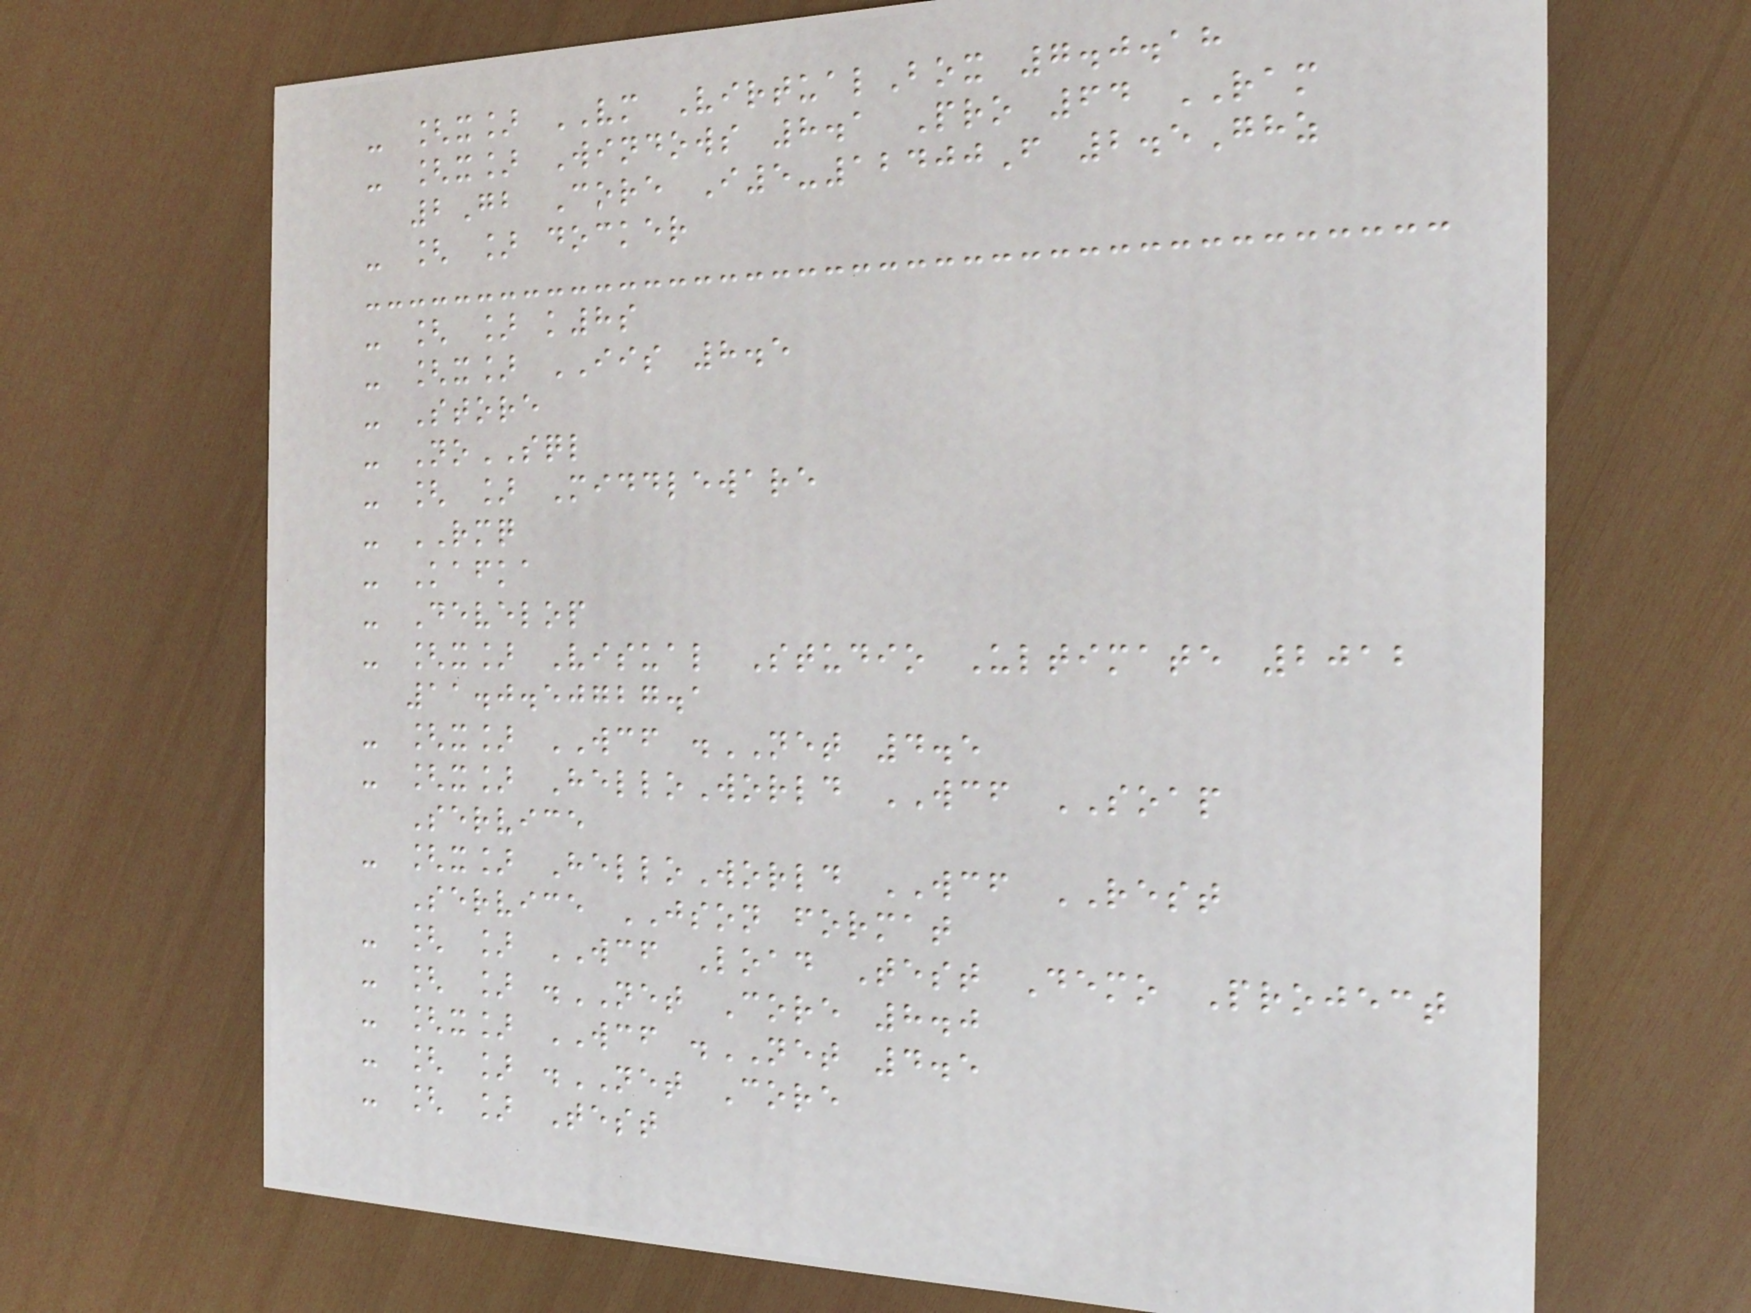- [x] VM VirtualBox 7.0.18
- [x] Windows 8.1 Pro 64 RAM
2Gb Core I5-12400F 2.5Ghz
- [ ] docker
- [ ] k8s
- [x] IIS 8.5
- Store
- NoSQL
- [ ] Middleware
- RMQ
- Kafka
- Develop
- [x] Visual Studio Ultimate 2012
11.0.50727.1
- [x] WCF .NET 4.5
- [x] HelloWorld WCF SOAP
Service
- [x] HelloWorld WCF REST
Service JSON format
- [ ] WCF Load Test Demo Project
- [ ] .NET Core 8.0
- [x] WCF .NET 4.5
- [ ] .NET Core
- [ ] Test
